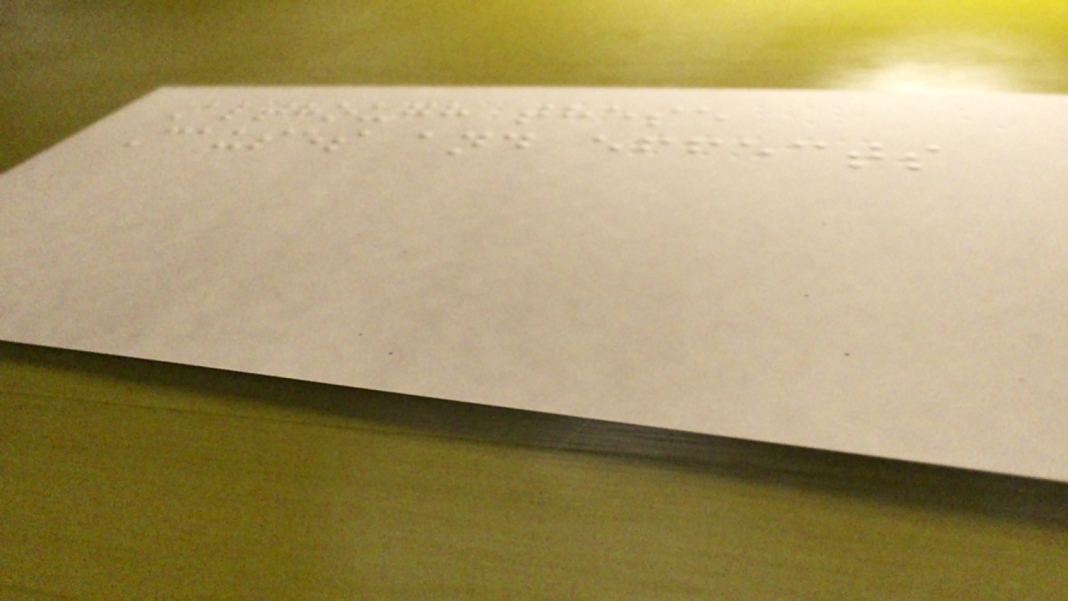Although these
Causes and effects
